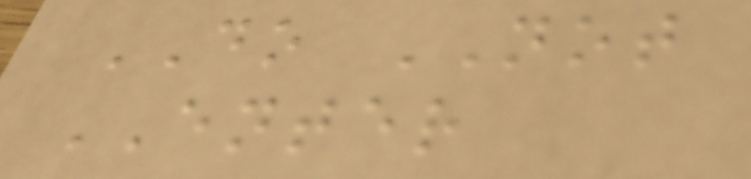DO NOT
ENTER
